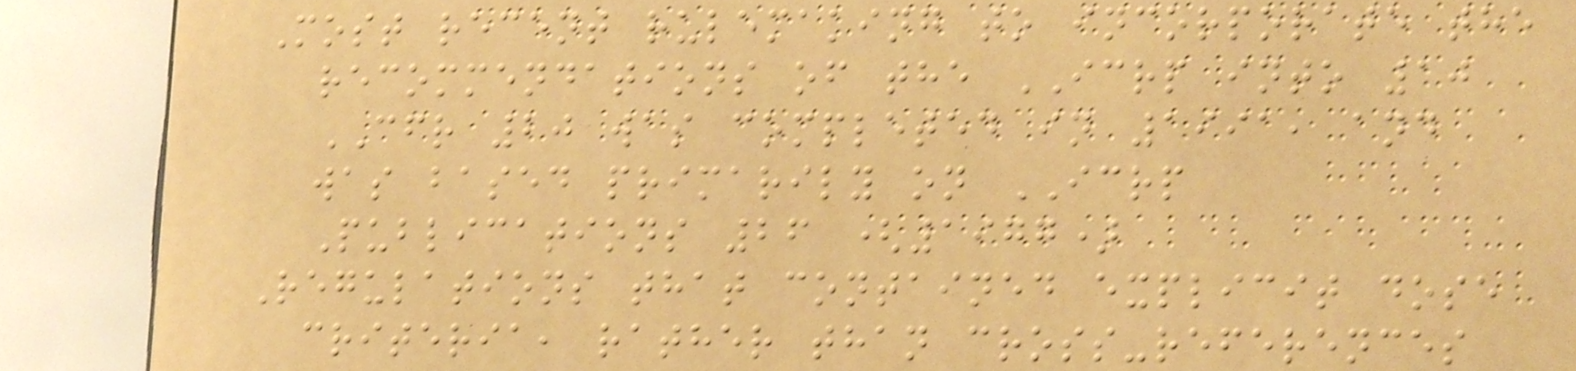Most recent rulemaking to incorporate the
recommendations of the ICRP into 10
CFR 20 was completed in 1991, and
was based primarily on ICRP
Publications 26 (1977)
Regulations that contained explicit dose
criteria, rather than cross-references
